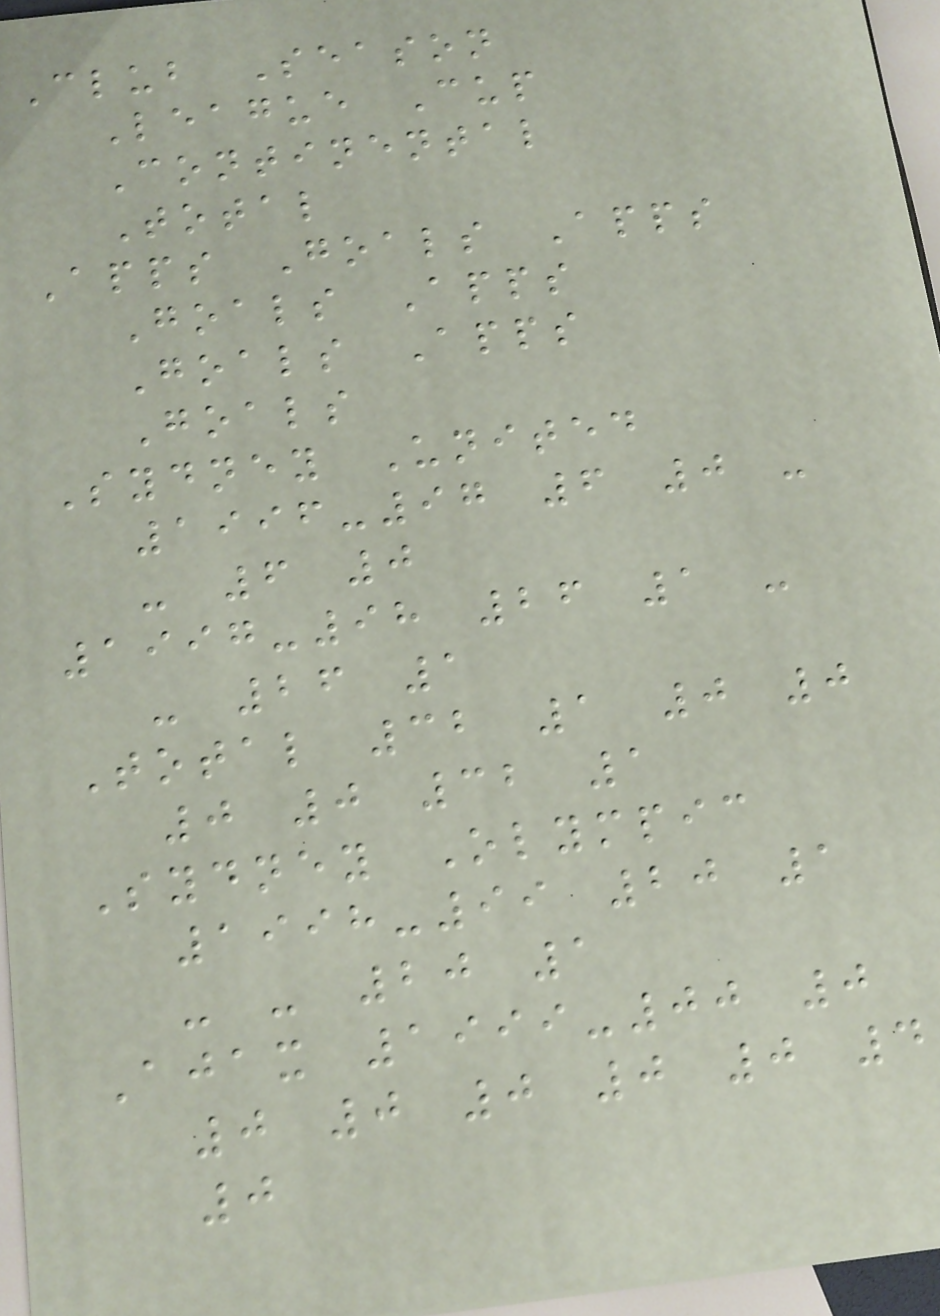Club Season
League Cup
Continental
Total
Apps Goals Apps
Goals Apps
Goals Apps
Goals
Sydney United
1996-97 6 0 -
- 6 0
1997-98 26 1 -
- 26 1
Total 32 1 0 0
0 0 32 1
Sydney Olympic
1998-99 20 1
- - 20 1
Ajax 1999-00 0
0 0 0 0 0 4
0
